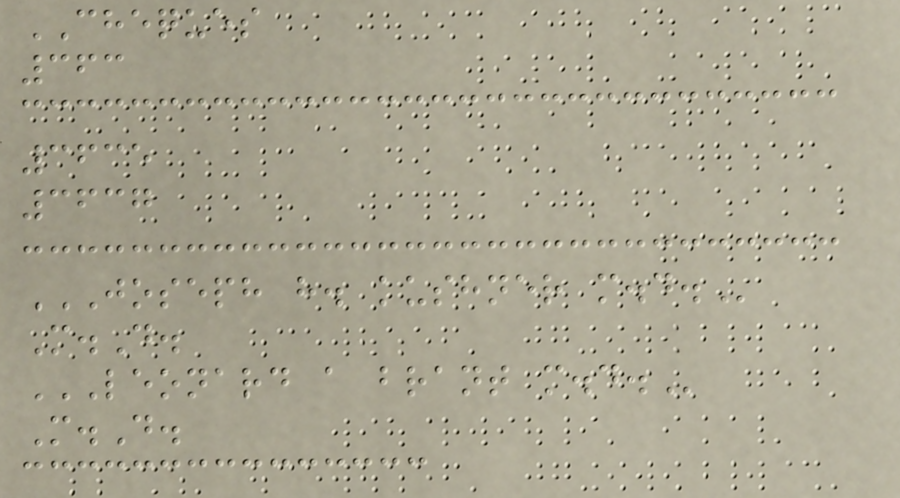CHEQUES
363
3635
3637
JOSEPH H. KUSHNER M.D.
M.D.
LEONARD A BRANT M.D.
M.D.
